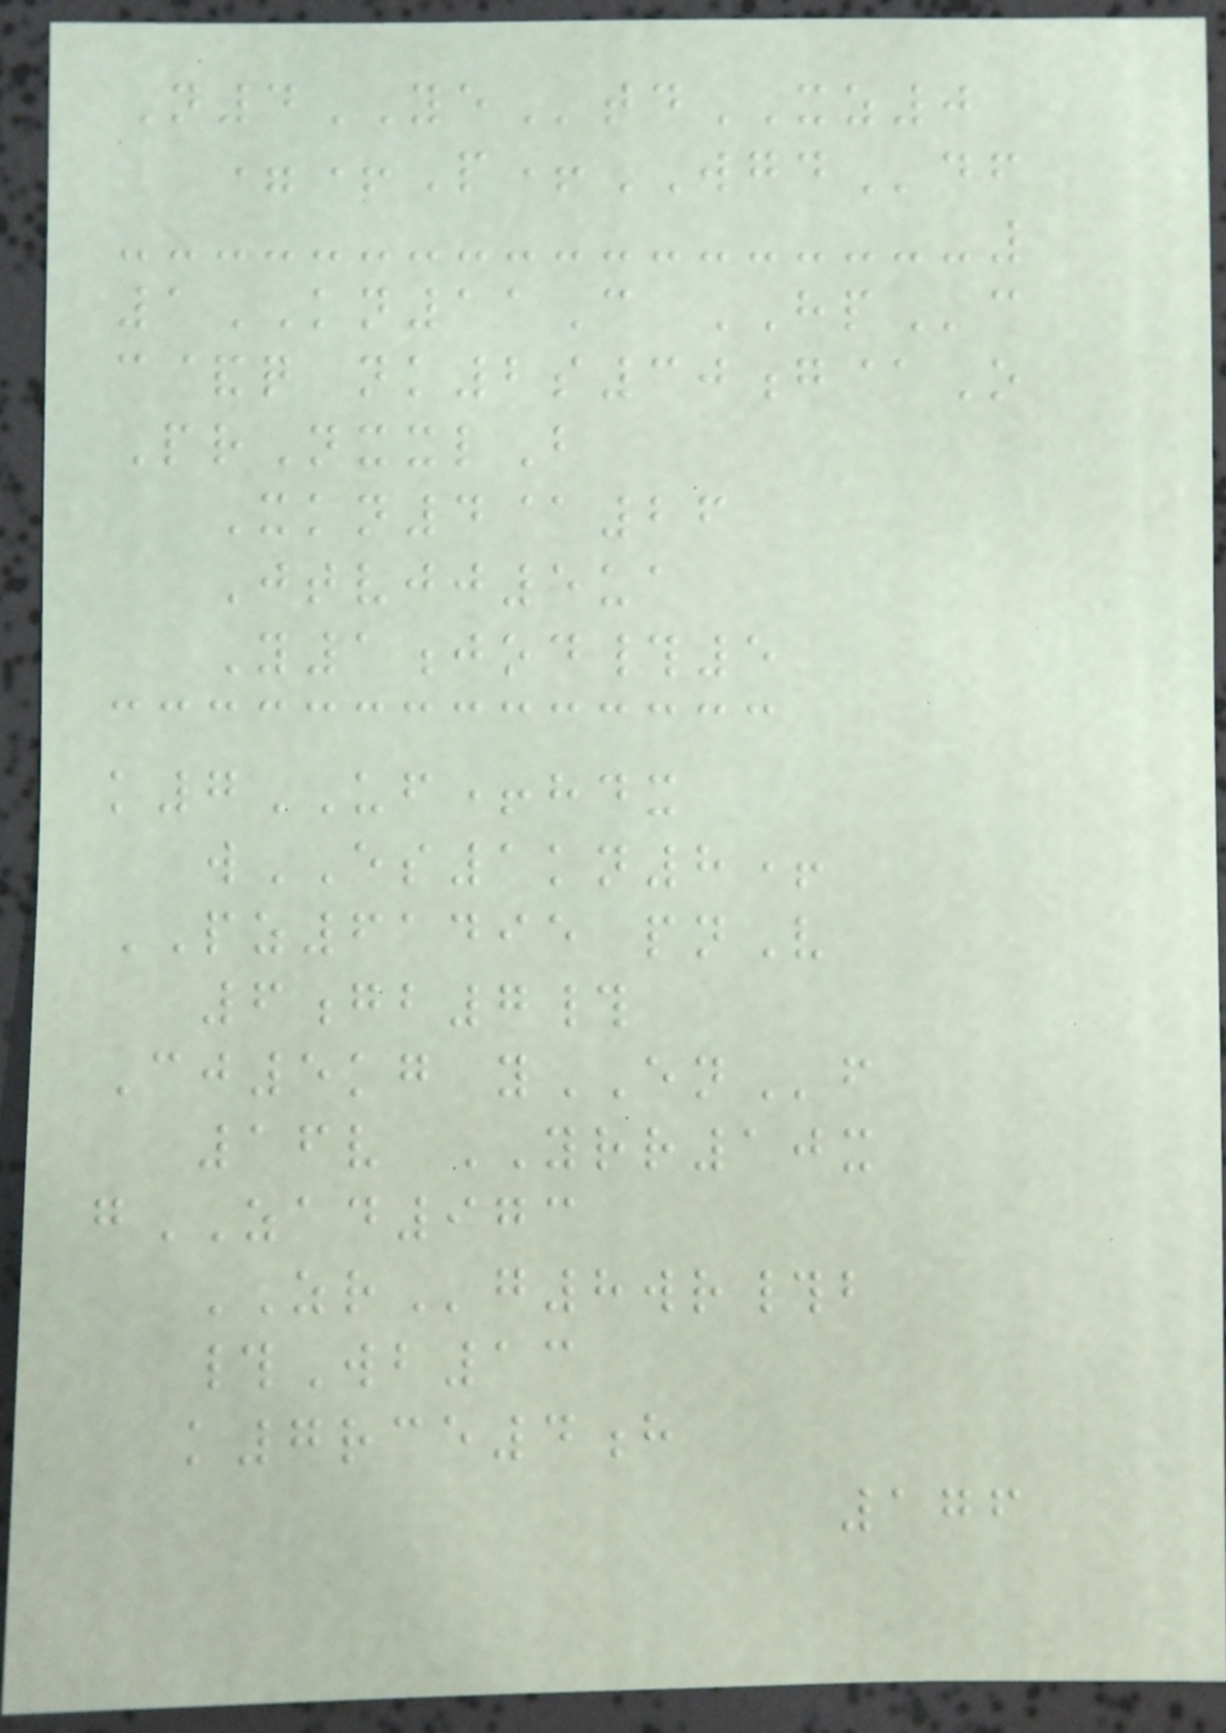N4YEtdXZ0
=+P+WGDdf
1KN11C HPc
c&q nk2s30g@O
PrNxxlB
Xkn4@26
Jtvjj5ua
Y1jod#5
k7UF+hdx
wES1kn8+
PZ61495 pnV
6gb7#
Cj5kg yENf
16v YRR10x
gZAD973
ZRg8wr#b
#Wb13
k7rce4h
176
